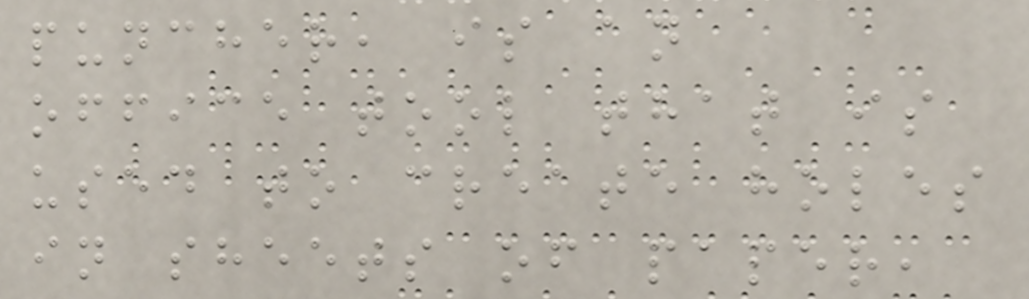puncher, is an
office tool that is
used to create holes
in sheets of paper,
